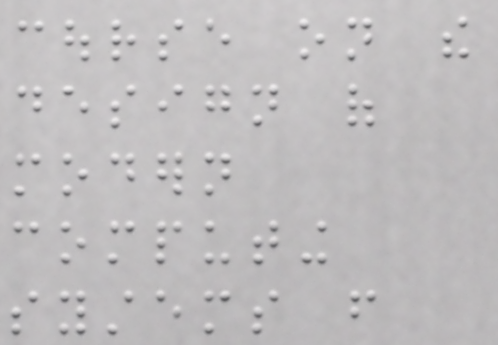course on the
design of
modern
computing
systems from
